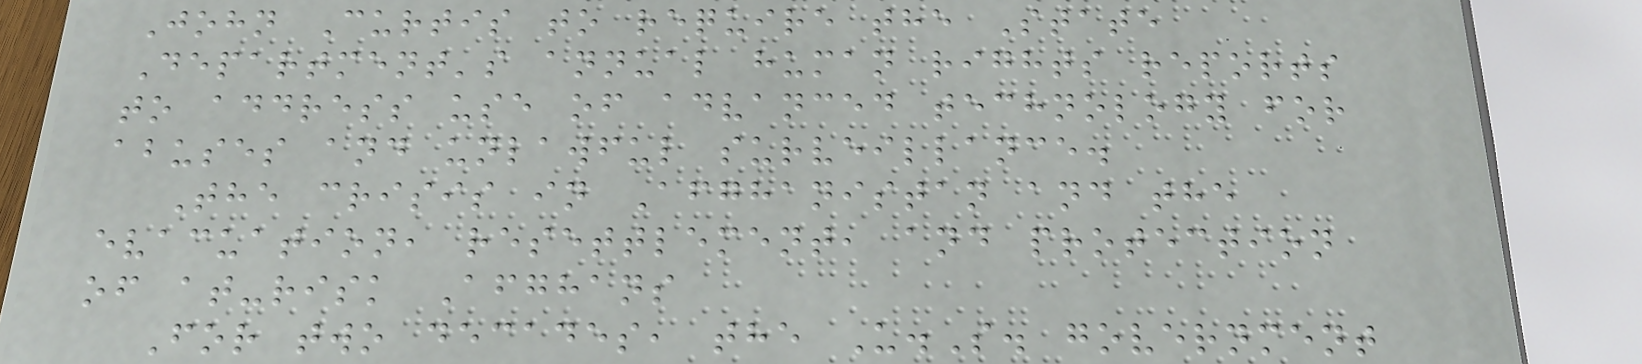John Curtis to require the State
Department's annual human rights reports
to address use of advanced technology for
abuses and unlawful surveillance.
The crisis in Afghanistan and the
evacuation, resettlement, and protection
of at-risk Afghans
For two decades, the U.S. government
